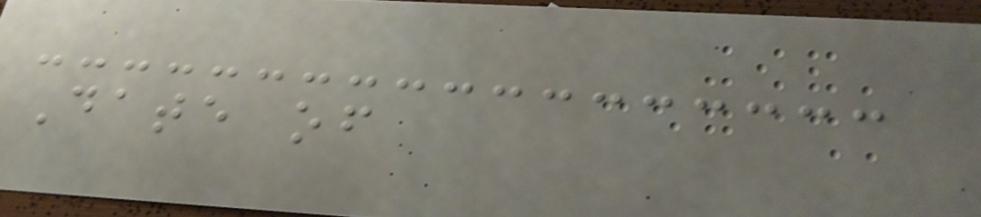Date of
